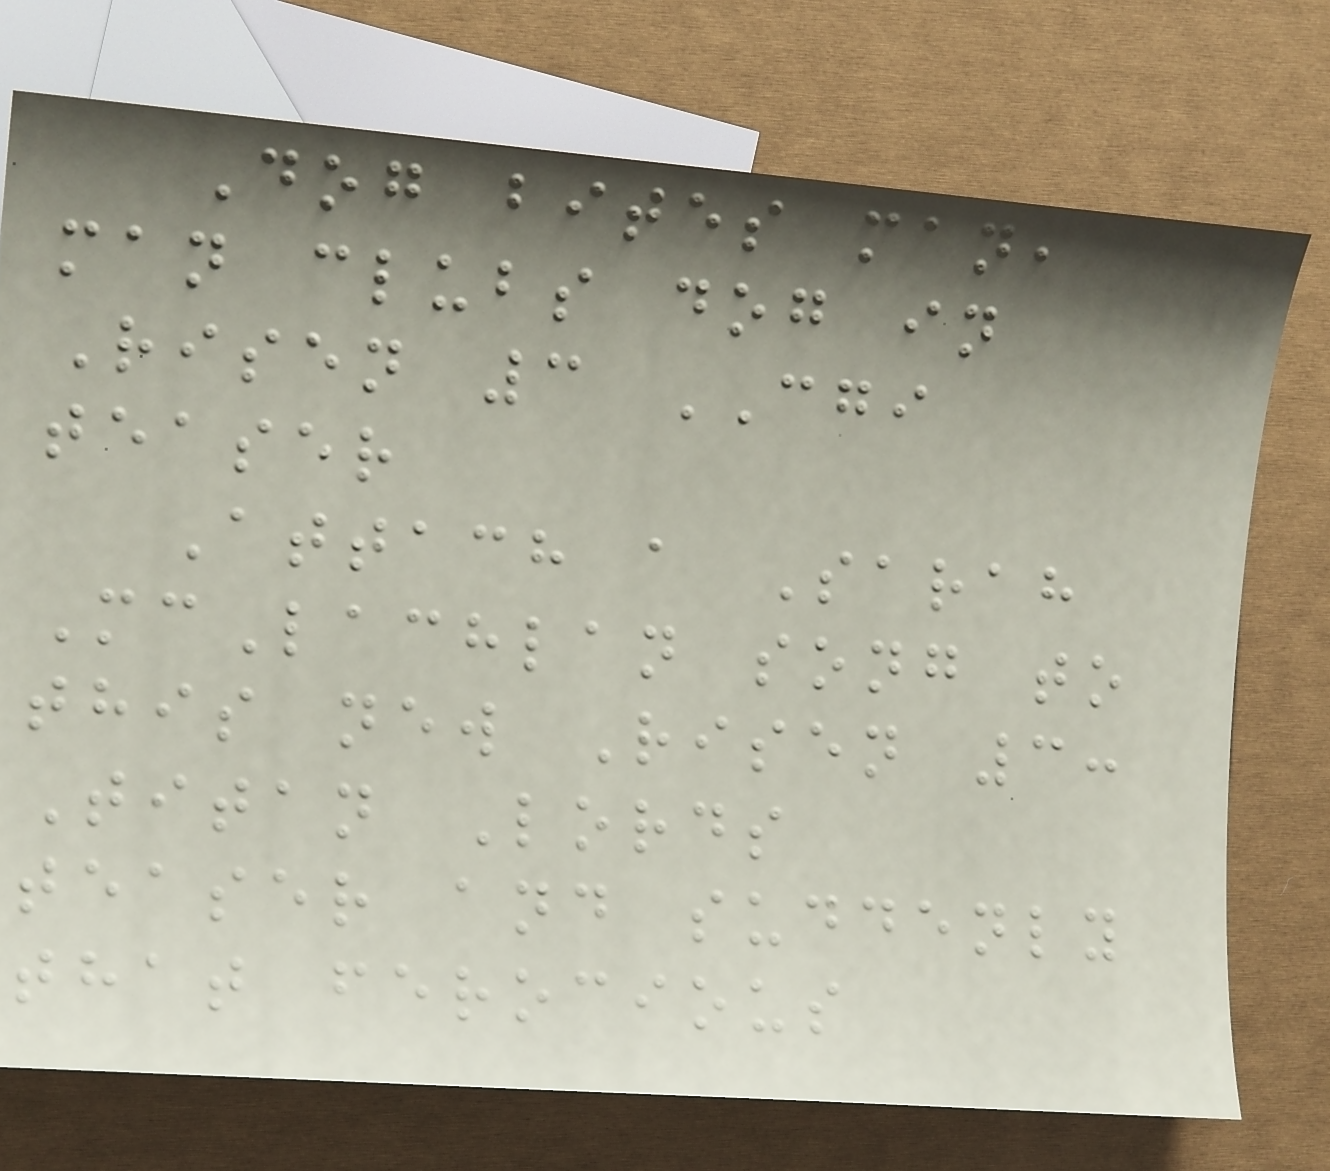Dog bites man,
man clubs dog in
Risen 3 CGI
teaser
Attach a Sarah
McLachlan song to
this new Risen 3:
Titan Lords
teaser and suddenly
that ferocious
